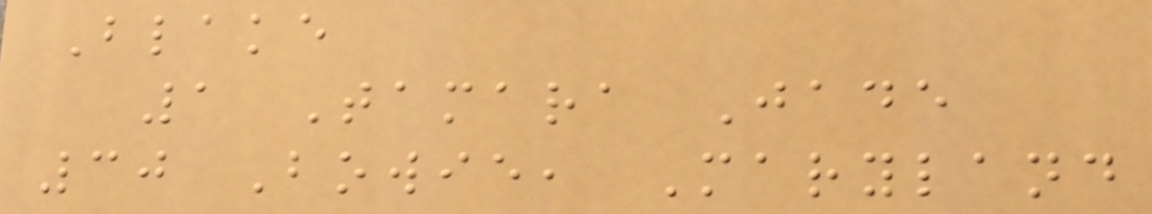Blake
1 Tamara Jade
30 Bowie, Maryland
